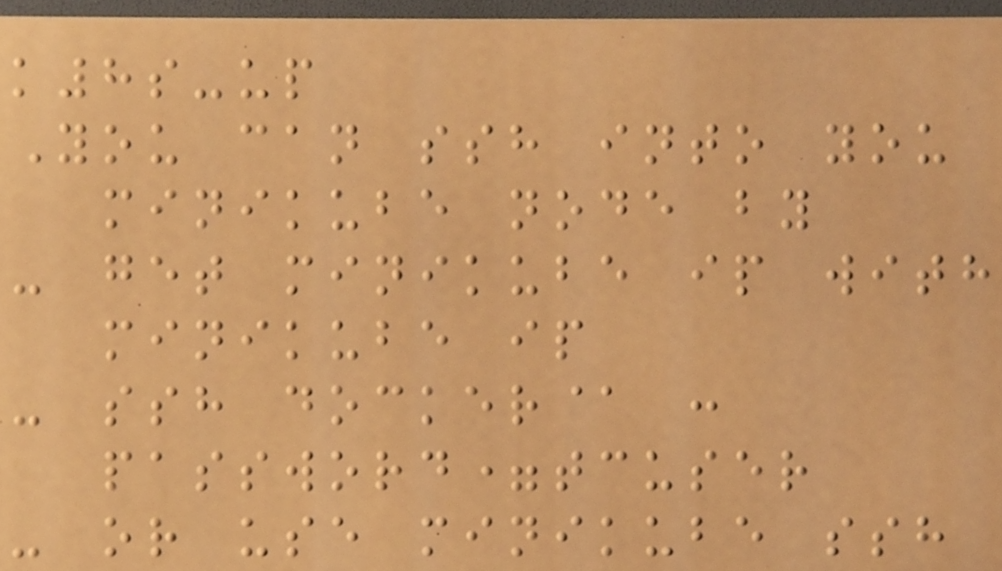k8s-up
You can ssh into you
minikube node by
- get minikube ip with
minikube ip
- ssh docker@ :
password=tcuser
- or use minikube ssh
